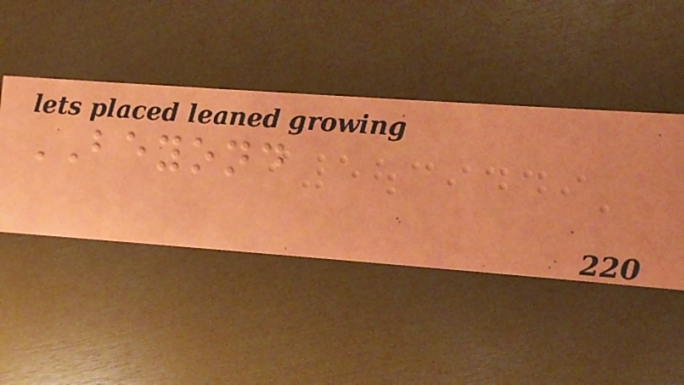BEYOND
